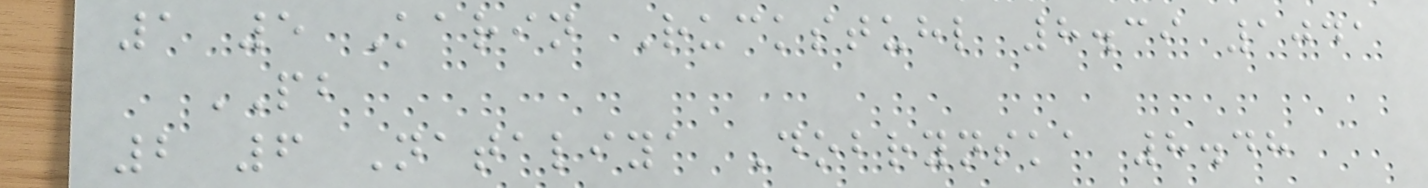1 5 Karin Ruckstuhl 8.39 1041
PB
2 6 Nataliya Dobrynska 8.48
